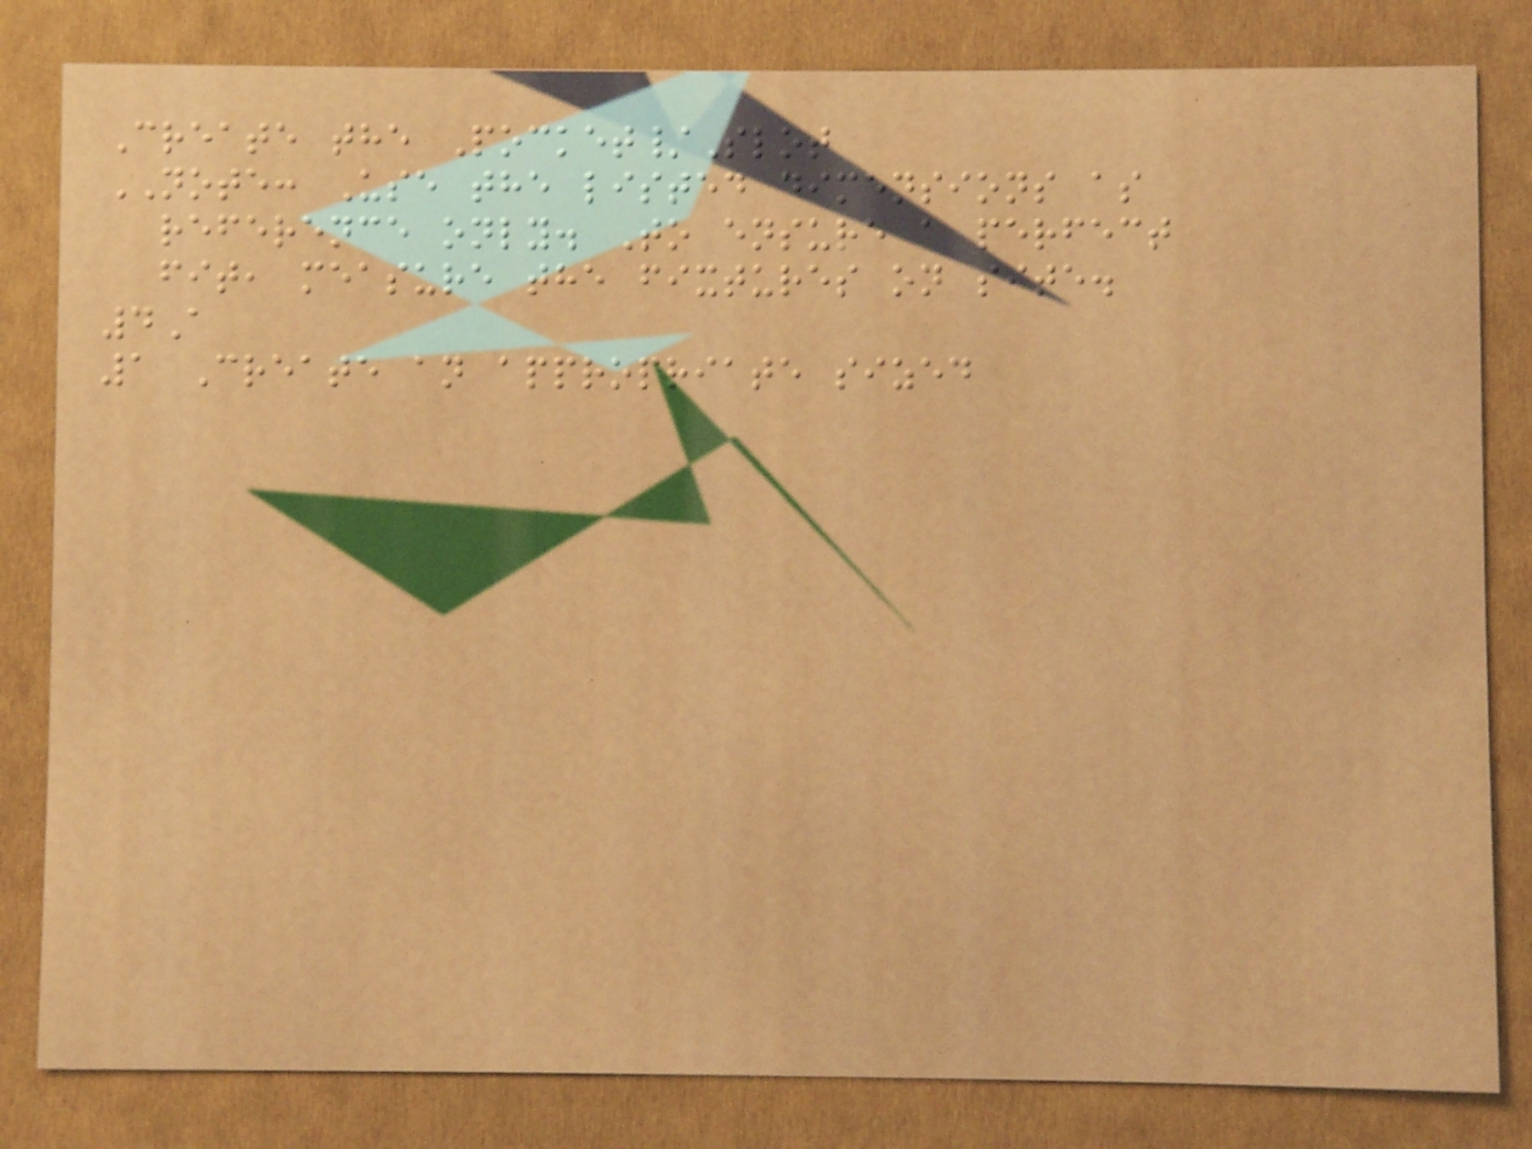Create the Pocket/Slot
NOTE: Use the listed dimensions as
reference only. To ensure a perfect
fit, measure the fixtures on site.
4A
1 Create an appropriate sized
